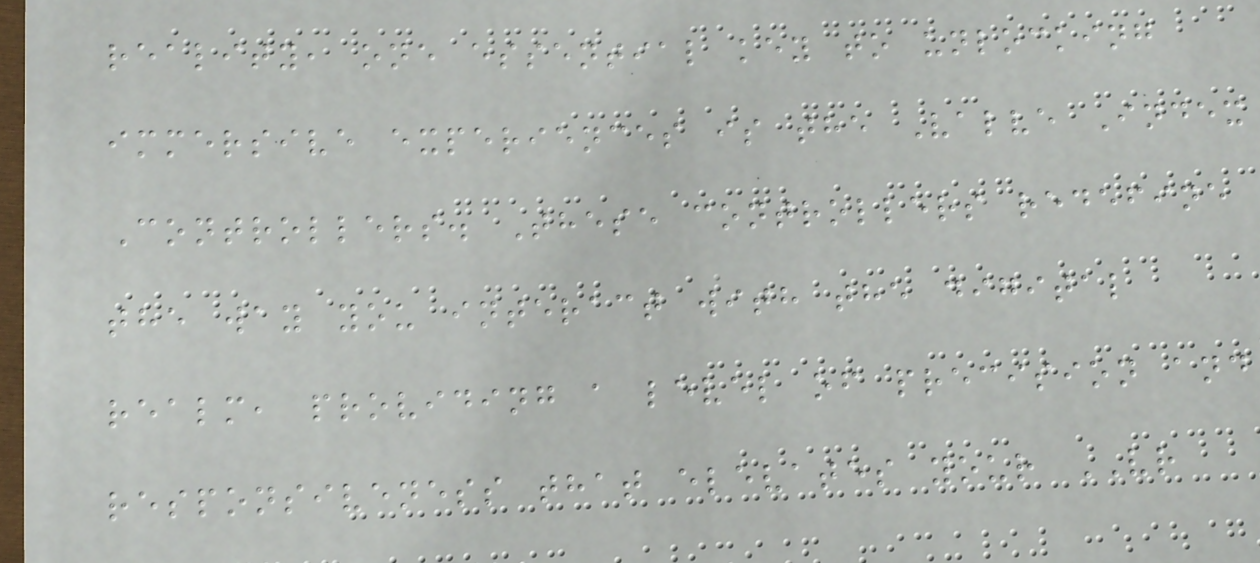reality, one essential key to unlocking
immersive experiences is the Valve Index
Controllers. These controllers redefine
the way you interact with the digital
realm, providing a level of precision and
responsiveness that elevates your VR
